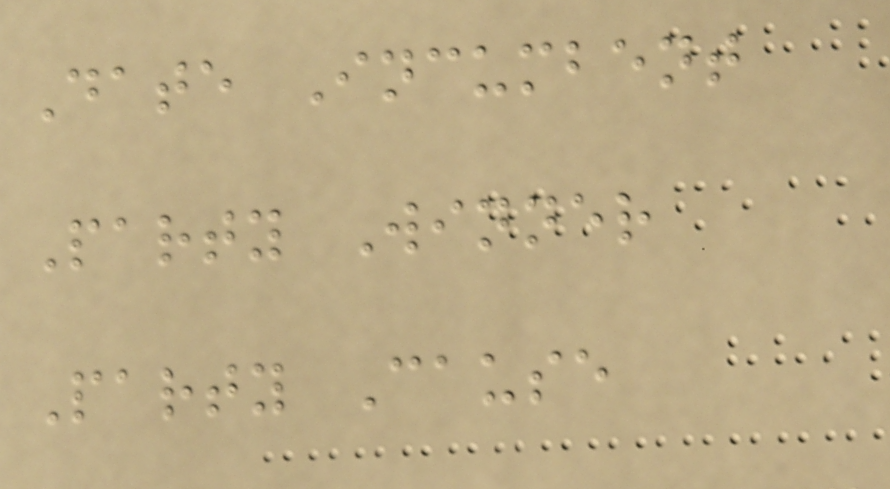Date Incumbent
Party Winner
Party Cause
